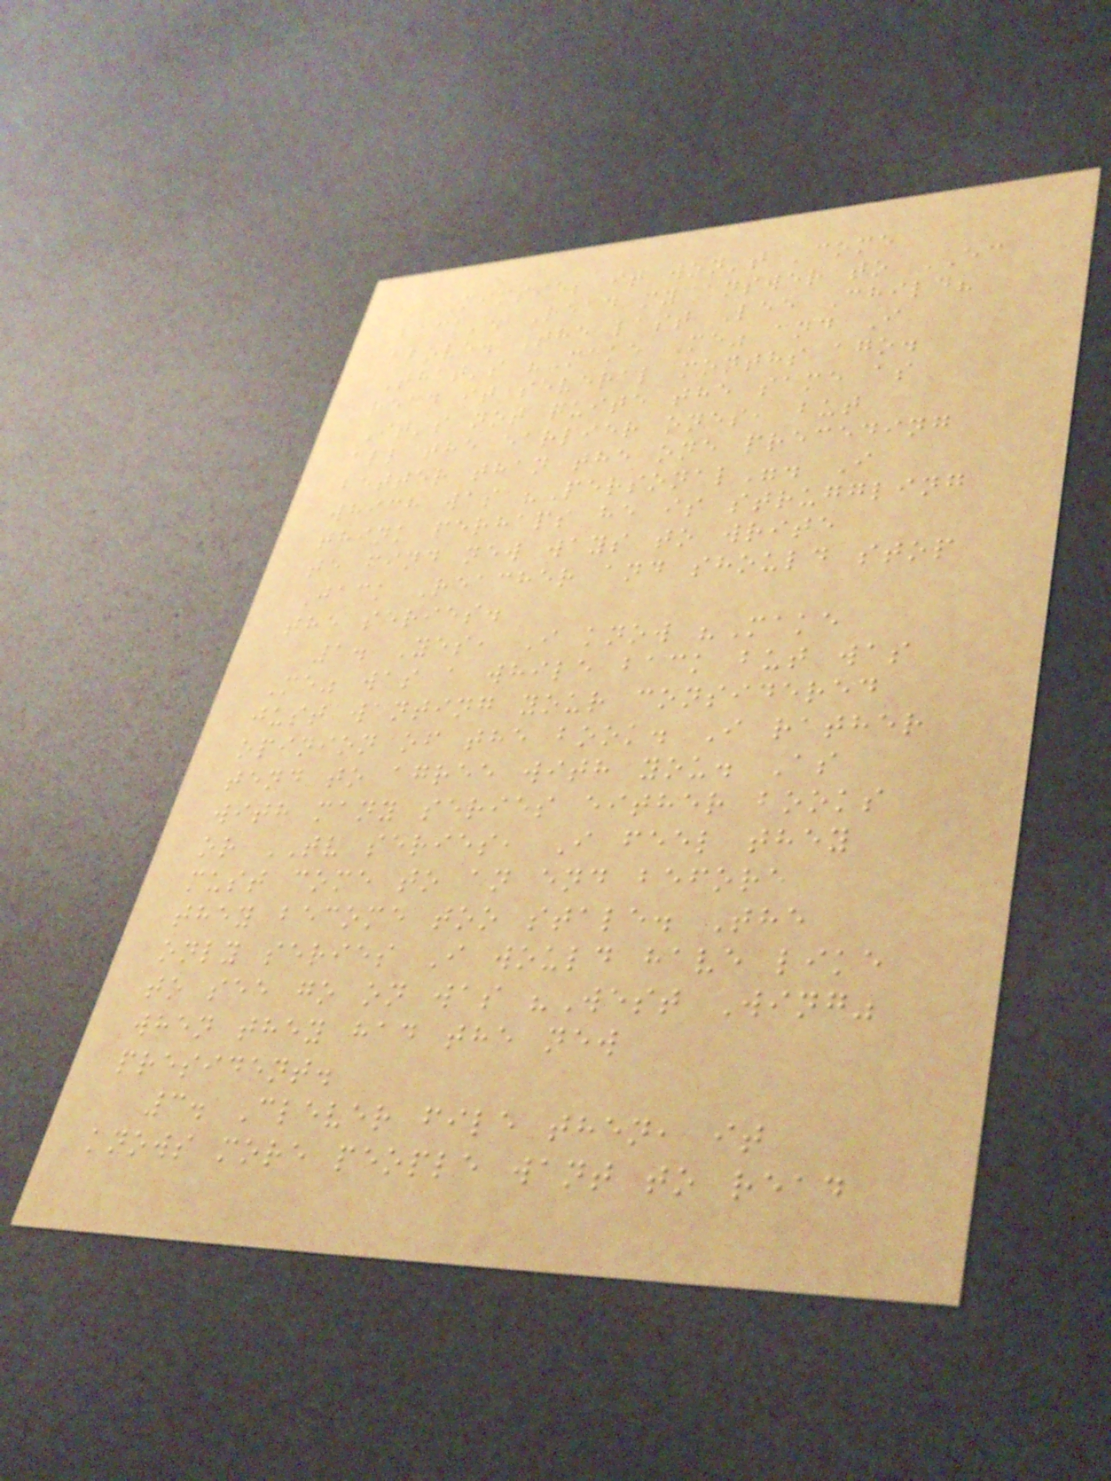Mimsie; it won't 'come
back'. Read my answer to EC
above. The last Lee Child?
That's "Make Me" and I
read it several months ago.
It's not quite the same as
all the earlier ones, but
better than the one preceding
which was "Personal". I
think perhaps he is struggling
to find new ways to write
Jack Reacher and should stop
the series.
1. Yes, I know "Make
Me" was a while back but was
just wanting your considered
opinion of the book. I rather
tend to agree with you. As
with many series either books
or TV series, I feel they
must come to an end before
they become too stale. The
only series I would have like
to see go on was "West Wing"
when they had the new
president.
3. Clever file then, it
knows more people want to read
